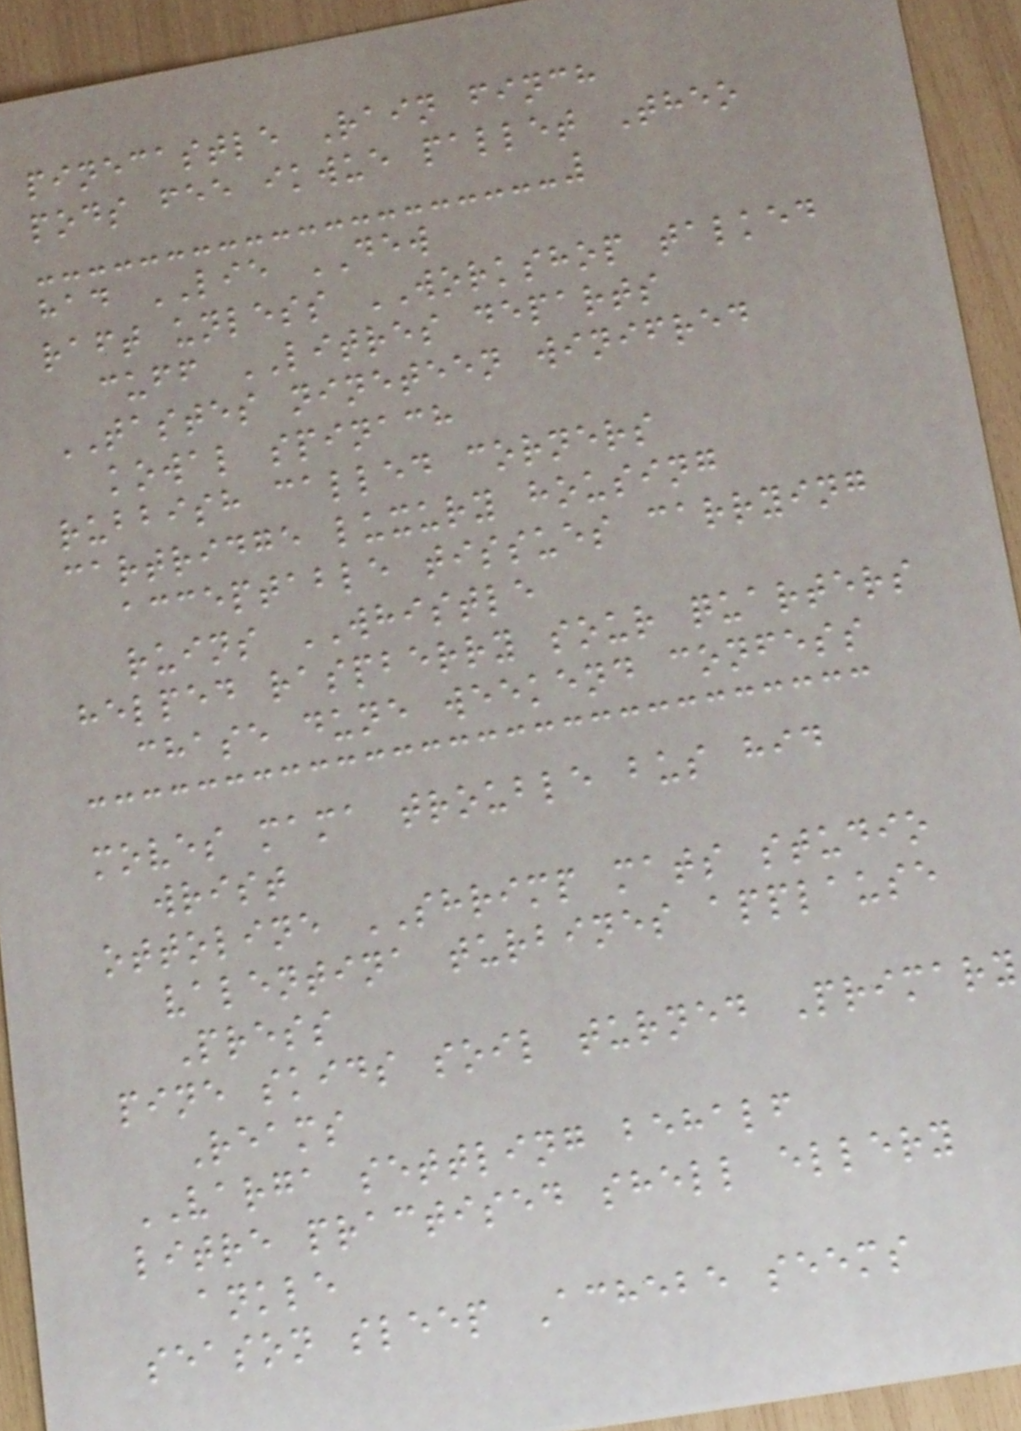pinecastle Rain finch
pods fee ikwue pallet Theo
had LIE DEW
raft unless WORKSHOP talked
cuff LITRES departs
TASTES nineteen winifred
kowal spinach
rubbish called corners
cartridge luxury housing
acceptable tissues carrying
ruins WHISTLE
helped raspberry sour quarters
chase dune weekend confess
moves mama trouble bus hid
wrist
ottoline SHRIMP mats studio
valentina turbines applause
Press
pine skids soil turned Primary
Reams
VARGA settling behalf
litre practised shell ellery
ankle
season sleep Achebe seems
